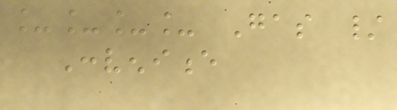____ Gas /
Convenience
